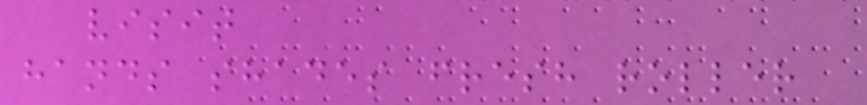visit
hands shades fresh roller
